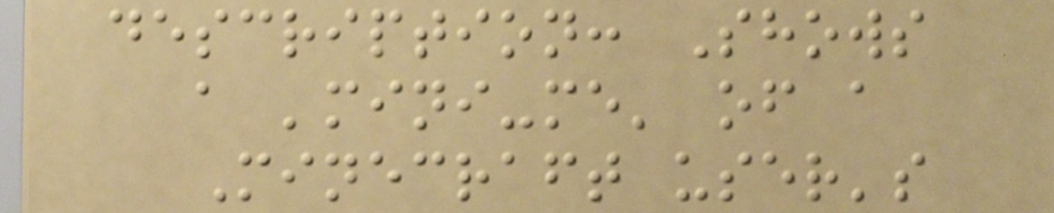description: Shows
a 'mini-me' of a
Minecraft user's
